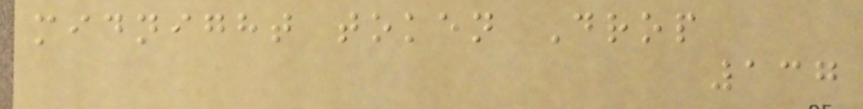midnight token Drop
137
